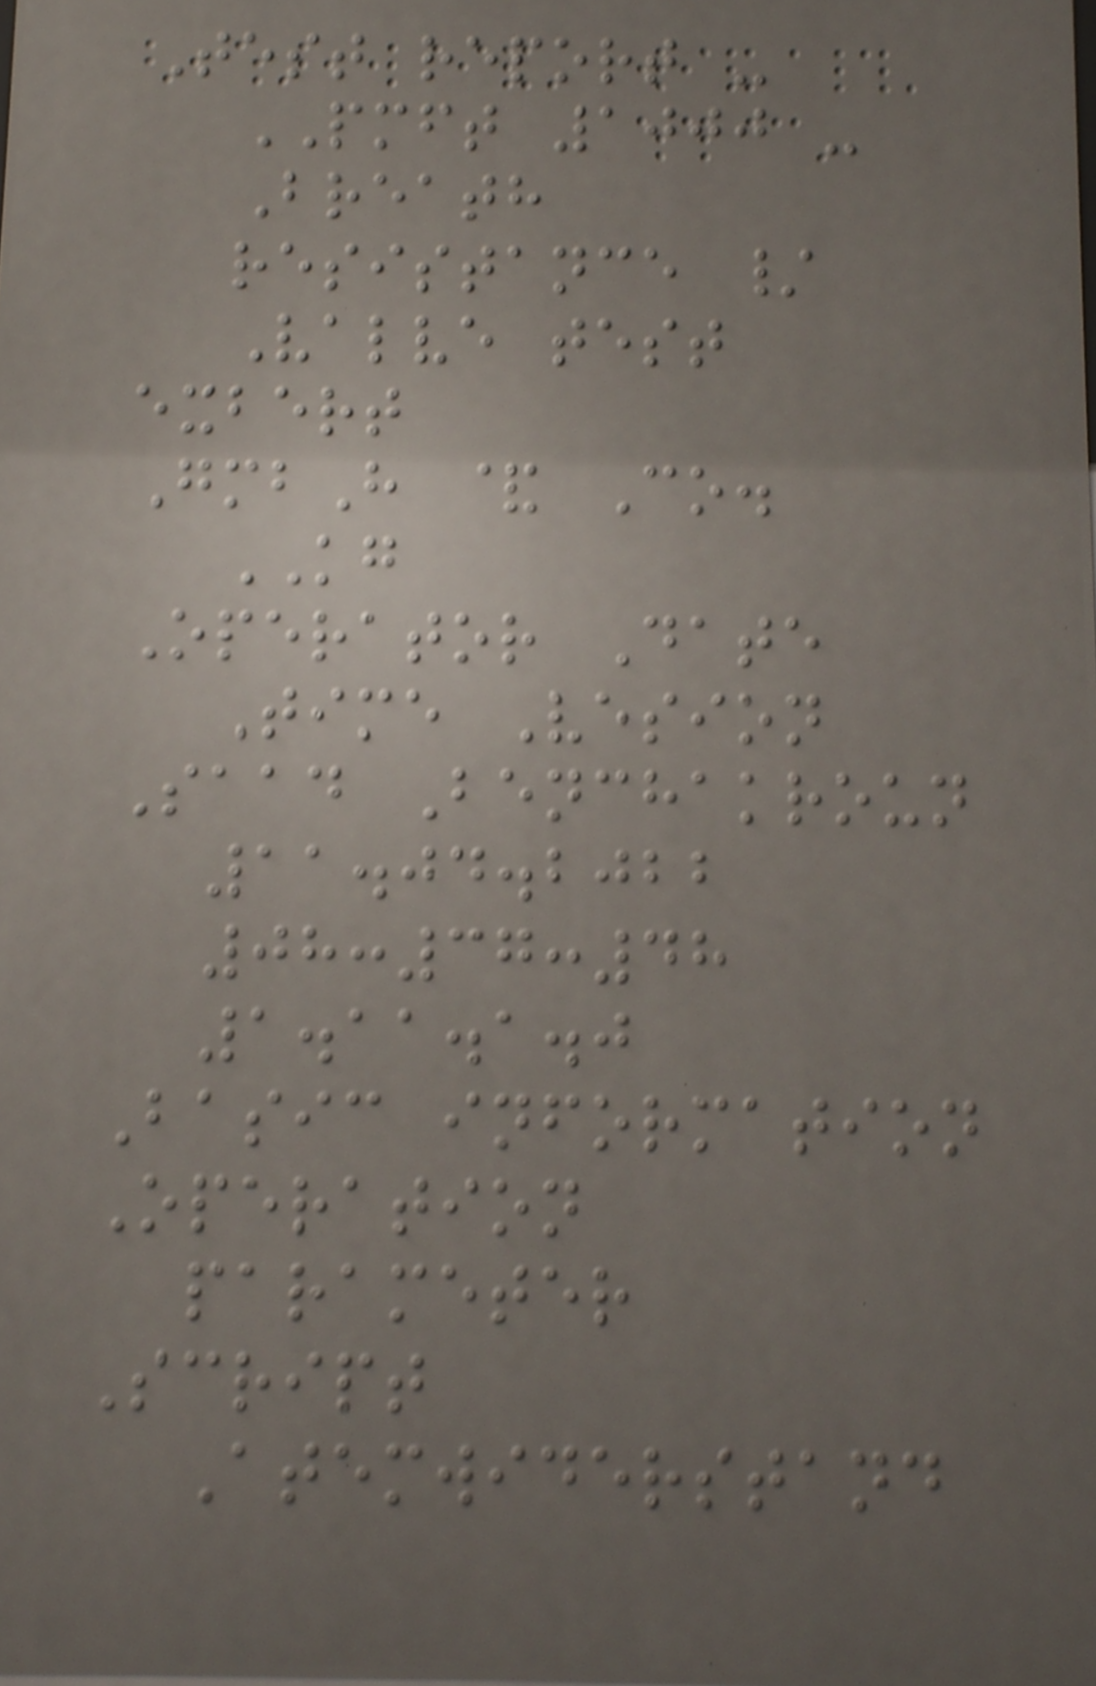Test report -
PMFT 1000 -
Breath
resistance /
Valve test
exbert
GmbH & Co.
KG
Operator Date
Time Vesion
Saad Benchakroun
11.04.2022
08:37:48
1.11.1.0
Basic information
Operation
parameter
Script
Atemwiderstand
